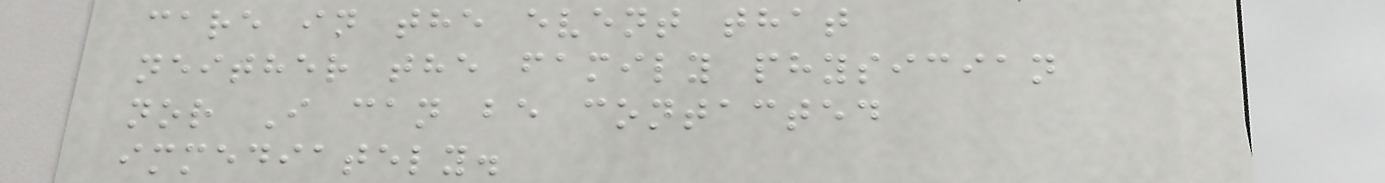care in the event that
neither the family physician
nor I can be contacted
immediately.
